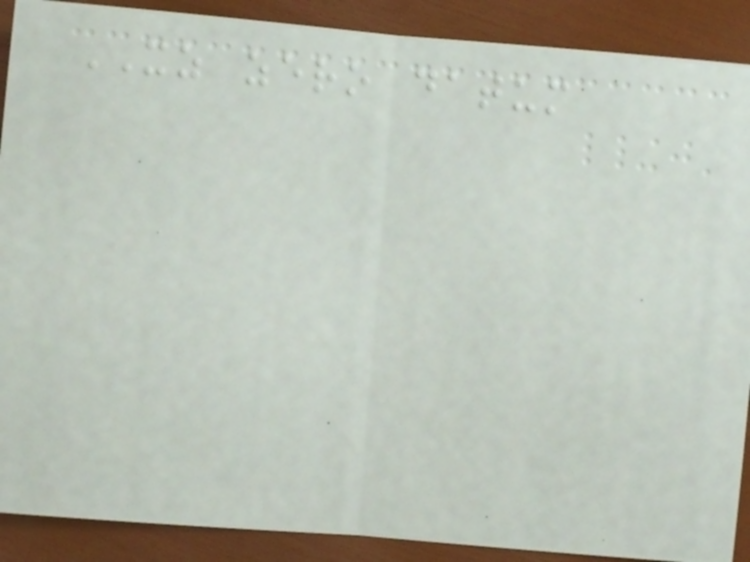XZ zero datum
